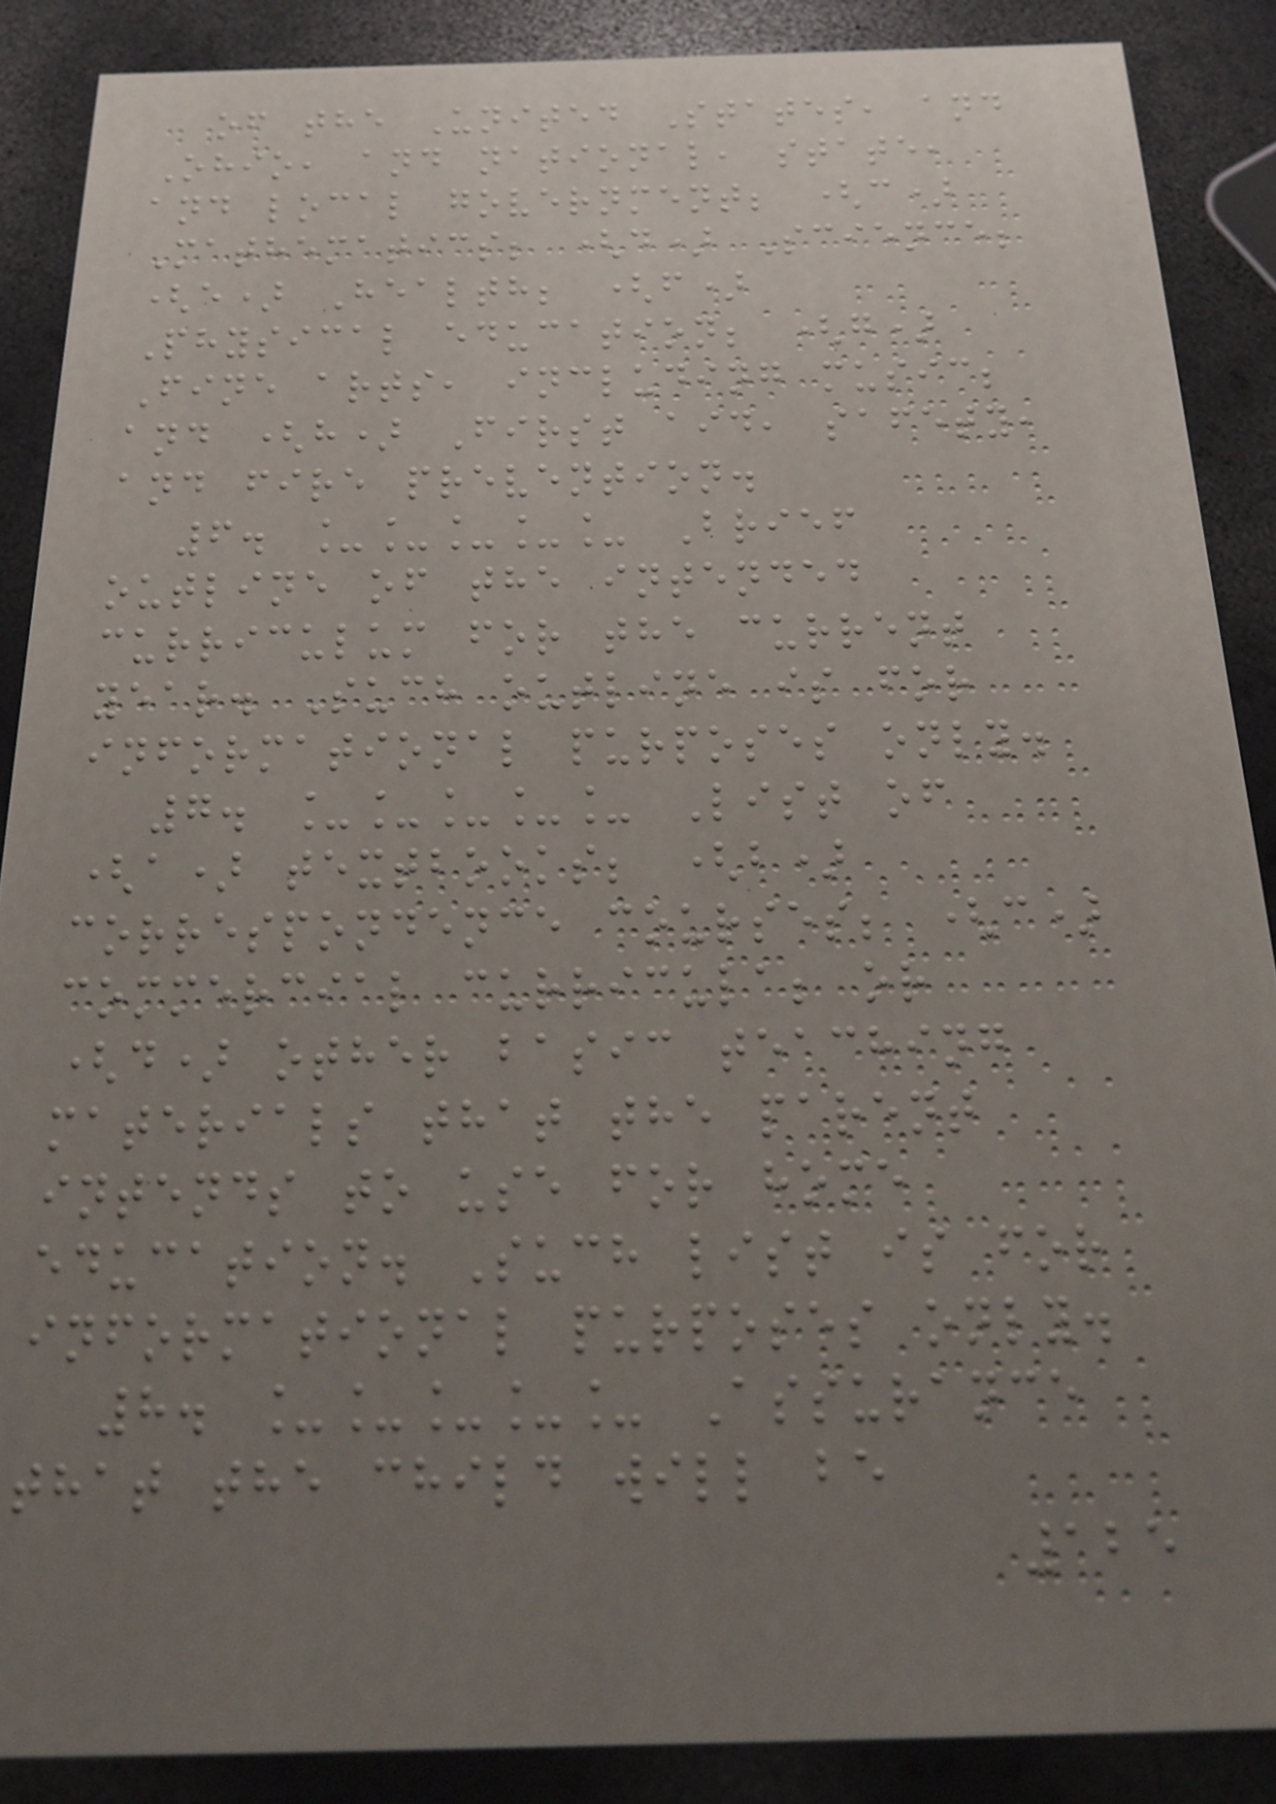of the United States, and
Ohio, and national, state,
and local government; (c)
Mathematics; (d) Science;
(e) Health; (f)
Physical education; (g)
Fine arts, including music;
and (h) First aid, safety,
and fire prevention.
6. _____ Brief
outline of the intended
curriculum for the current
year. Such outline is for
informational purposes only.
7. _____ List of
(a) textbooks; (b)
correspondence courses; (c)
commercial curricula; or
(d) other basic teaching
materials that the parent
intends to use for home
education. Such list is for
informational purposes only.
8. _____ Assurance
that the child will be
125
